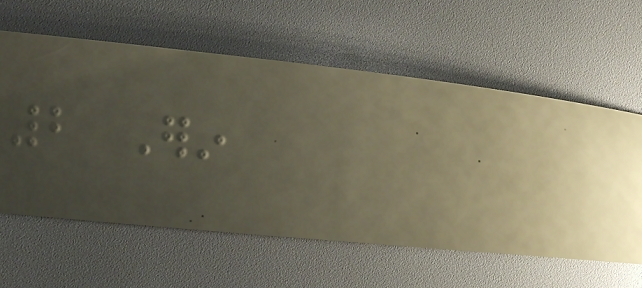2 Erin
